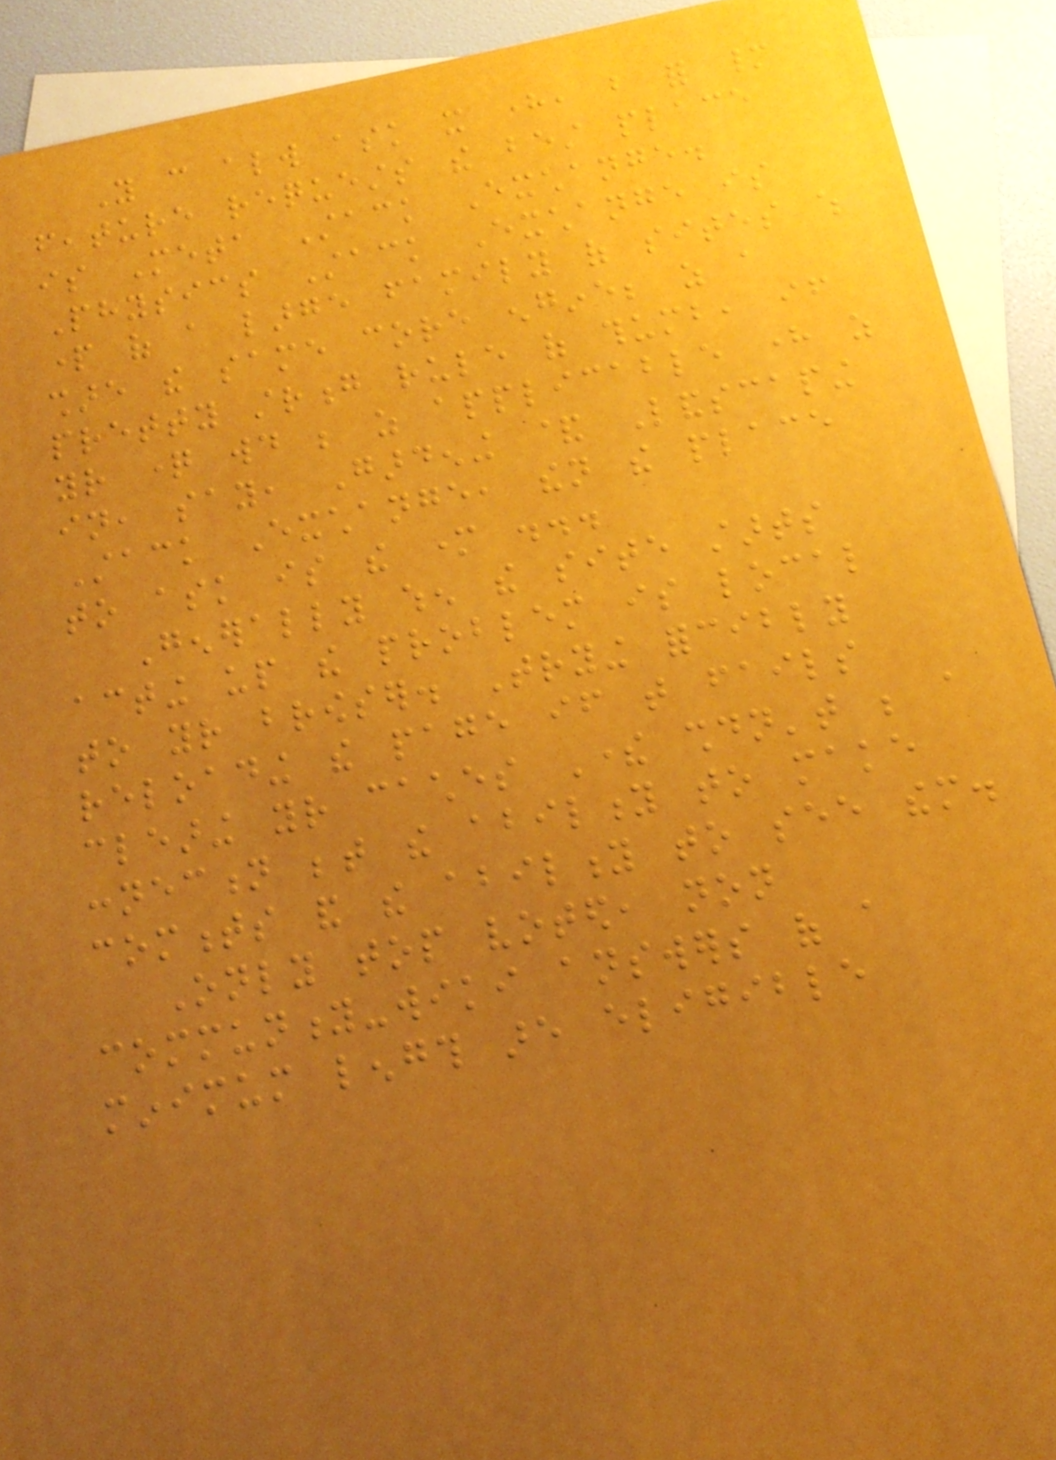You can always ask it here, but for many
feature requests the best place
is Meta Stack Exchange.
Physics Stack Exchange is
part of a large family of sites which
share the same core engine; as a
pretty strong rule of thumb, if
your question would be as applicable here as
in, say, Gardening & Landscaping
Stack Exchange, then the place
to ask is the mother ...
Generally when the site starts
acting up the problem is local
to your browser. Trying forcibly
reloading the page if that fails
clearing your caches There shouldn't be a
connection between the ability to make
comments and the ability to see them.
Only top voted, non
community-wiki answers of a
minimum length are eligible
